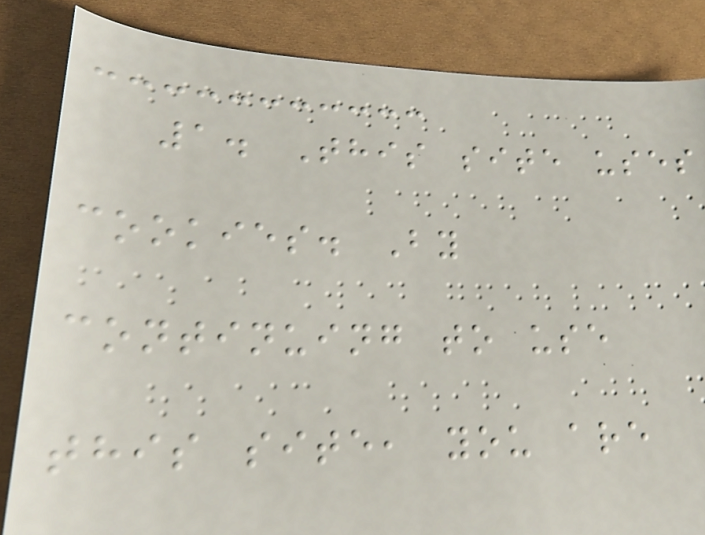1. This site uses
cookies. By
continuing to use
this site, you are
